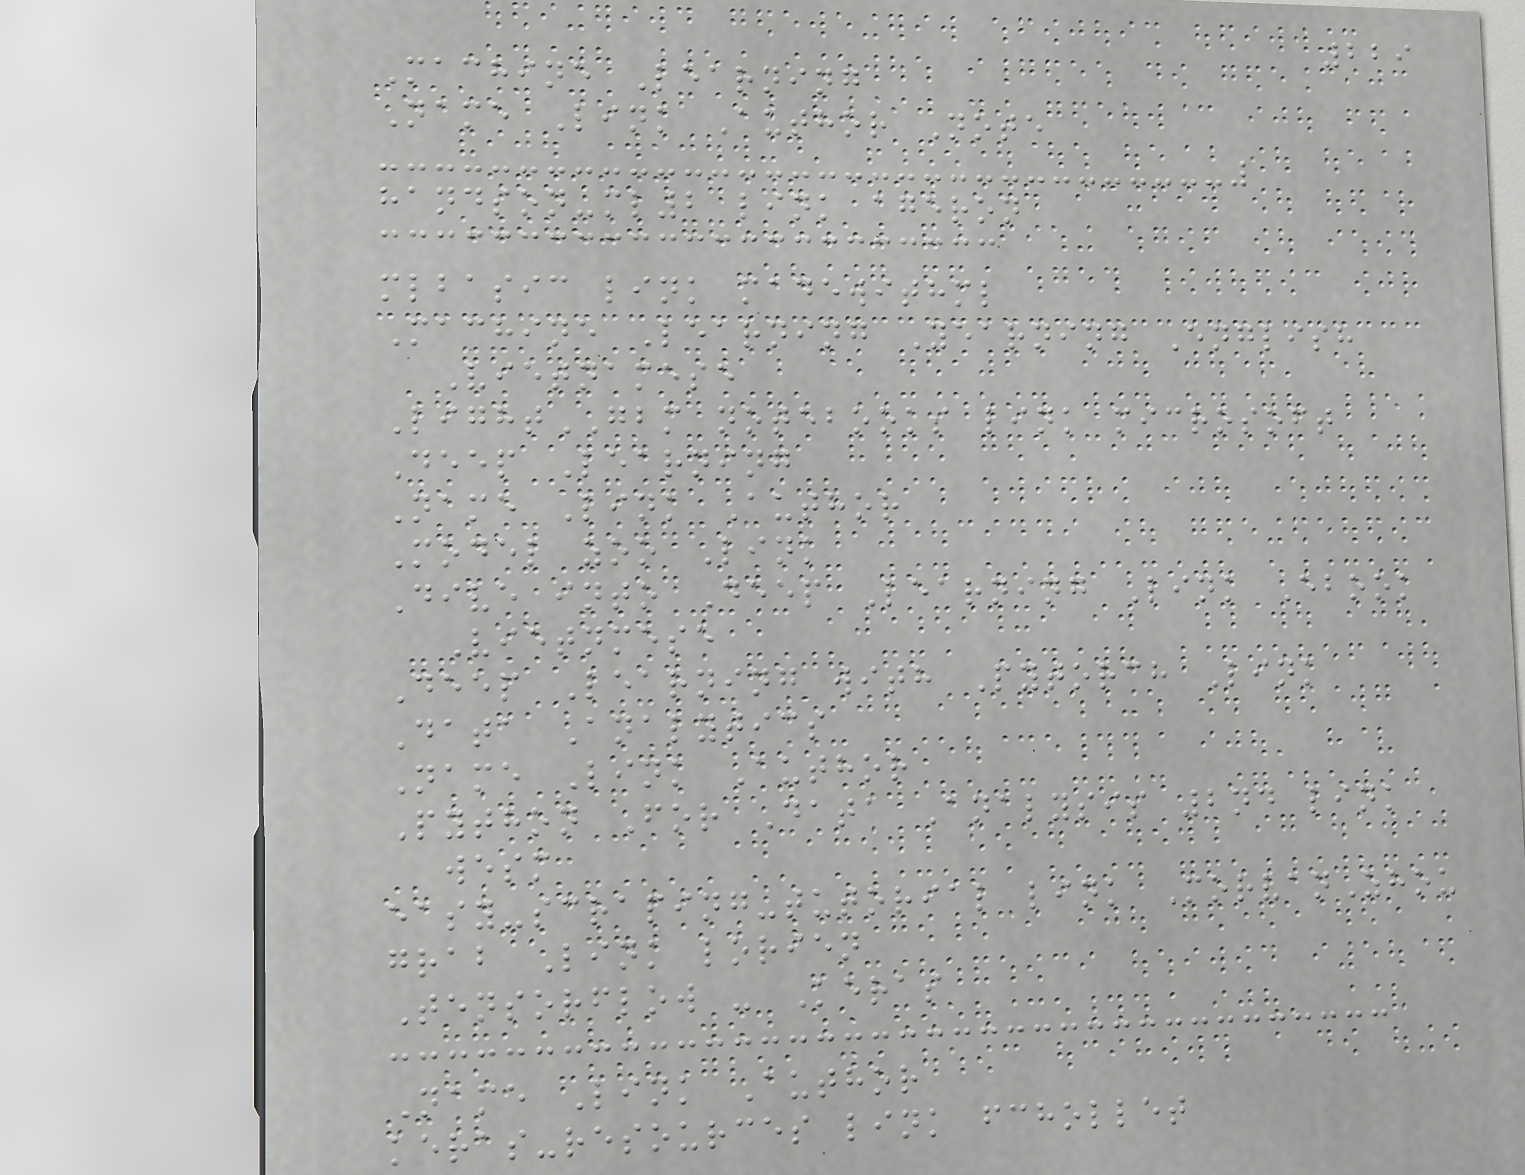229
Machine Learning
Name Link Author Note
handson-ml2 link ageron
mlbasic link madewithml
Machine Learning Yearning English
Vietnamese
LightGBM notebooks link microsoft
Deep Learning
Name Link Author
Model zoo Link
Dive into Deep Learning Link Ebook
Vietnmese
Deep Learning with Pytorch Link
Data Analytics
Name Link Author
Python For Data Analysis 2nd link
wesm
easy-scraping-tutorial link MorvanZhou
grab Link lorien
Tensorflow - Keras
Name Link Author
keras-resources link fchollet
